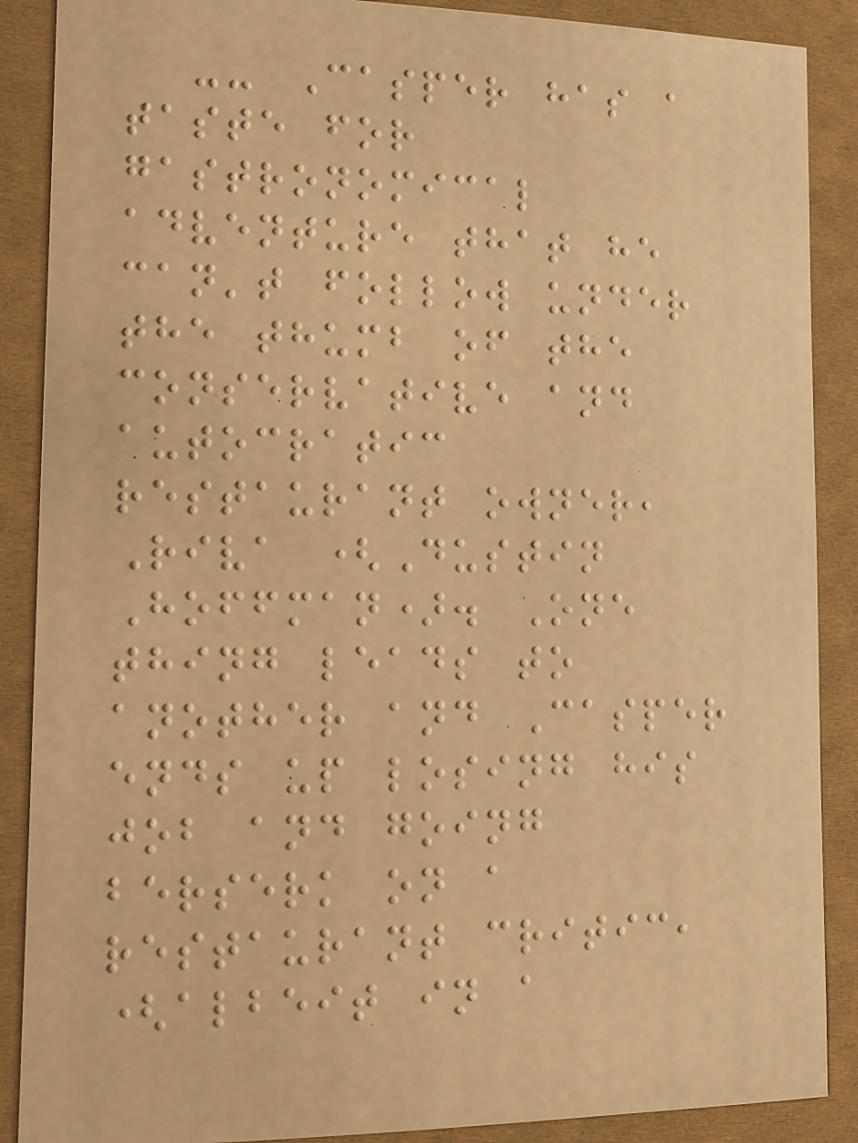-- Casper has a
taste for
gastronomical
adventure that he
can't follow under
the thumb of the
conservative and
autocratic
restaurant owner,
Riva (Dustin
Hoffman). One
thing leads to
another and Casper
ends up losing his
job and going
berserk on a
restaurant critic,
(albeit in a
